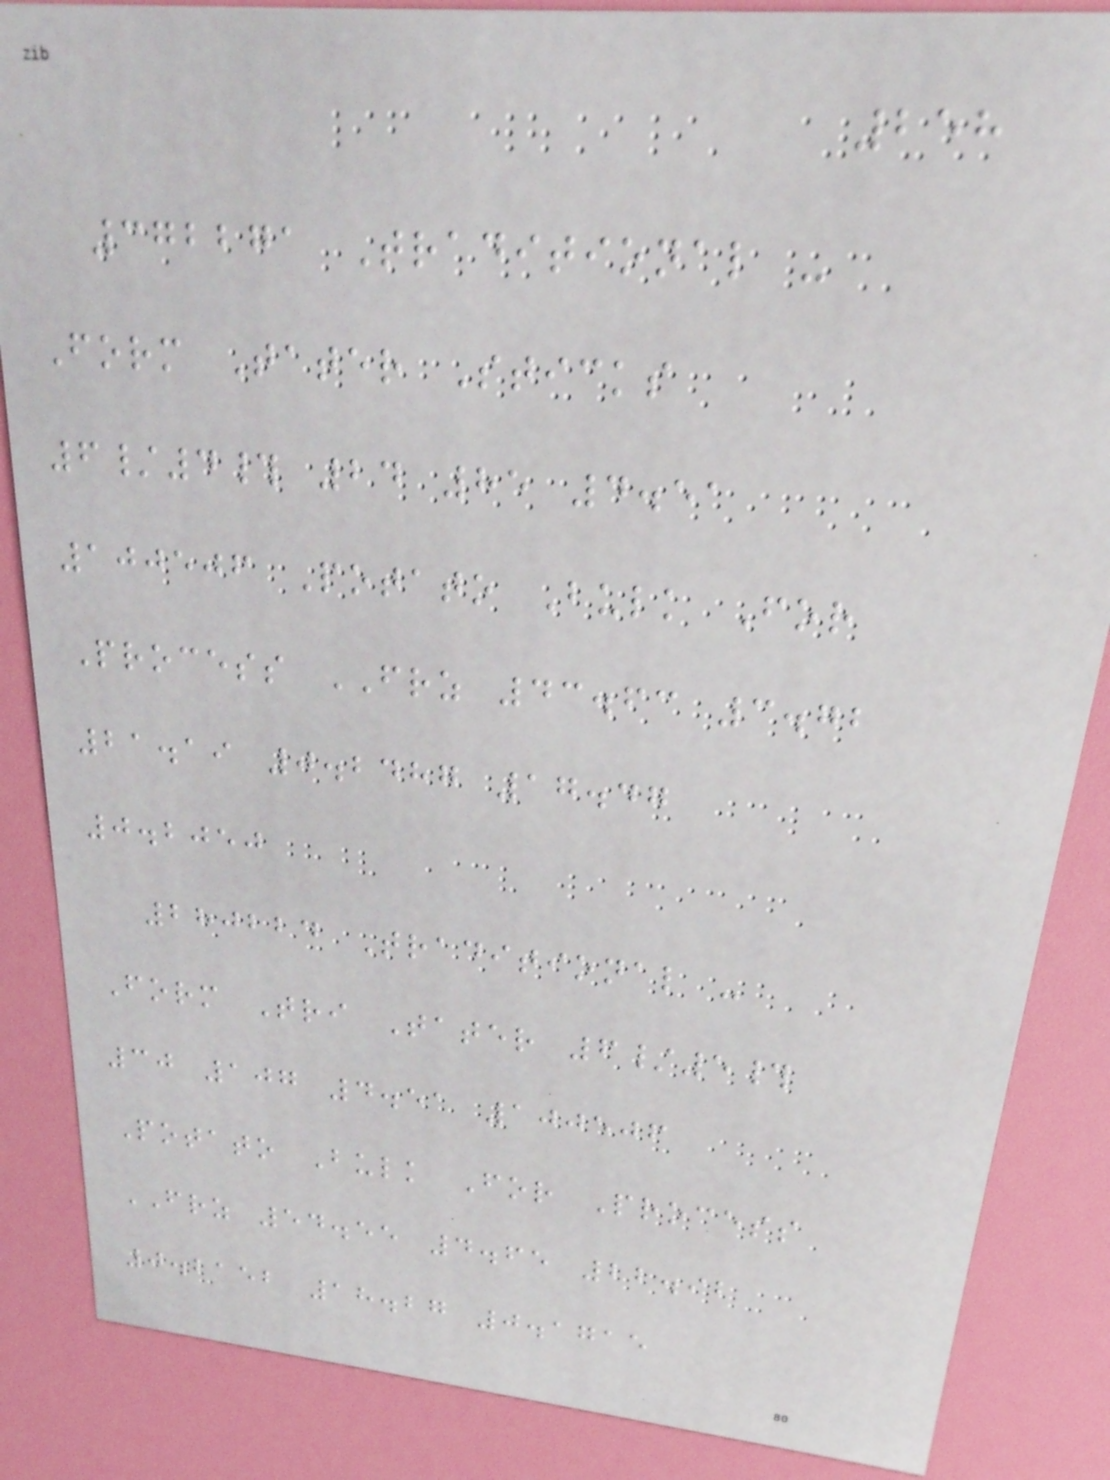258
372271 Traditional -
Form Tater Sticks
6/4# 24 85 4.51
100506 Potato Bulk For
Process FRZ 43.63 3.72
21.19 0.2487 17.47
0.2050
280224 Traditional -
Form Tri Tater 6/5#
30 107 4.51 100506
Potato Bulk For Process
FRZ 54.55 4.65 22.92
0.2152 18.27 0.1715
